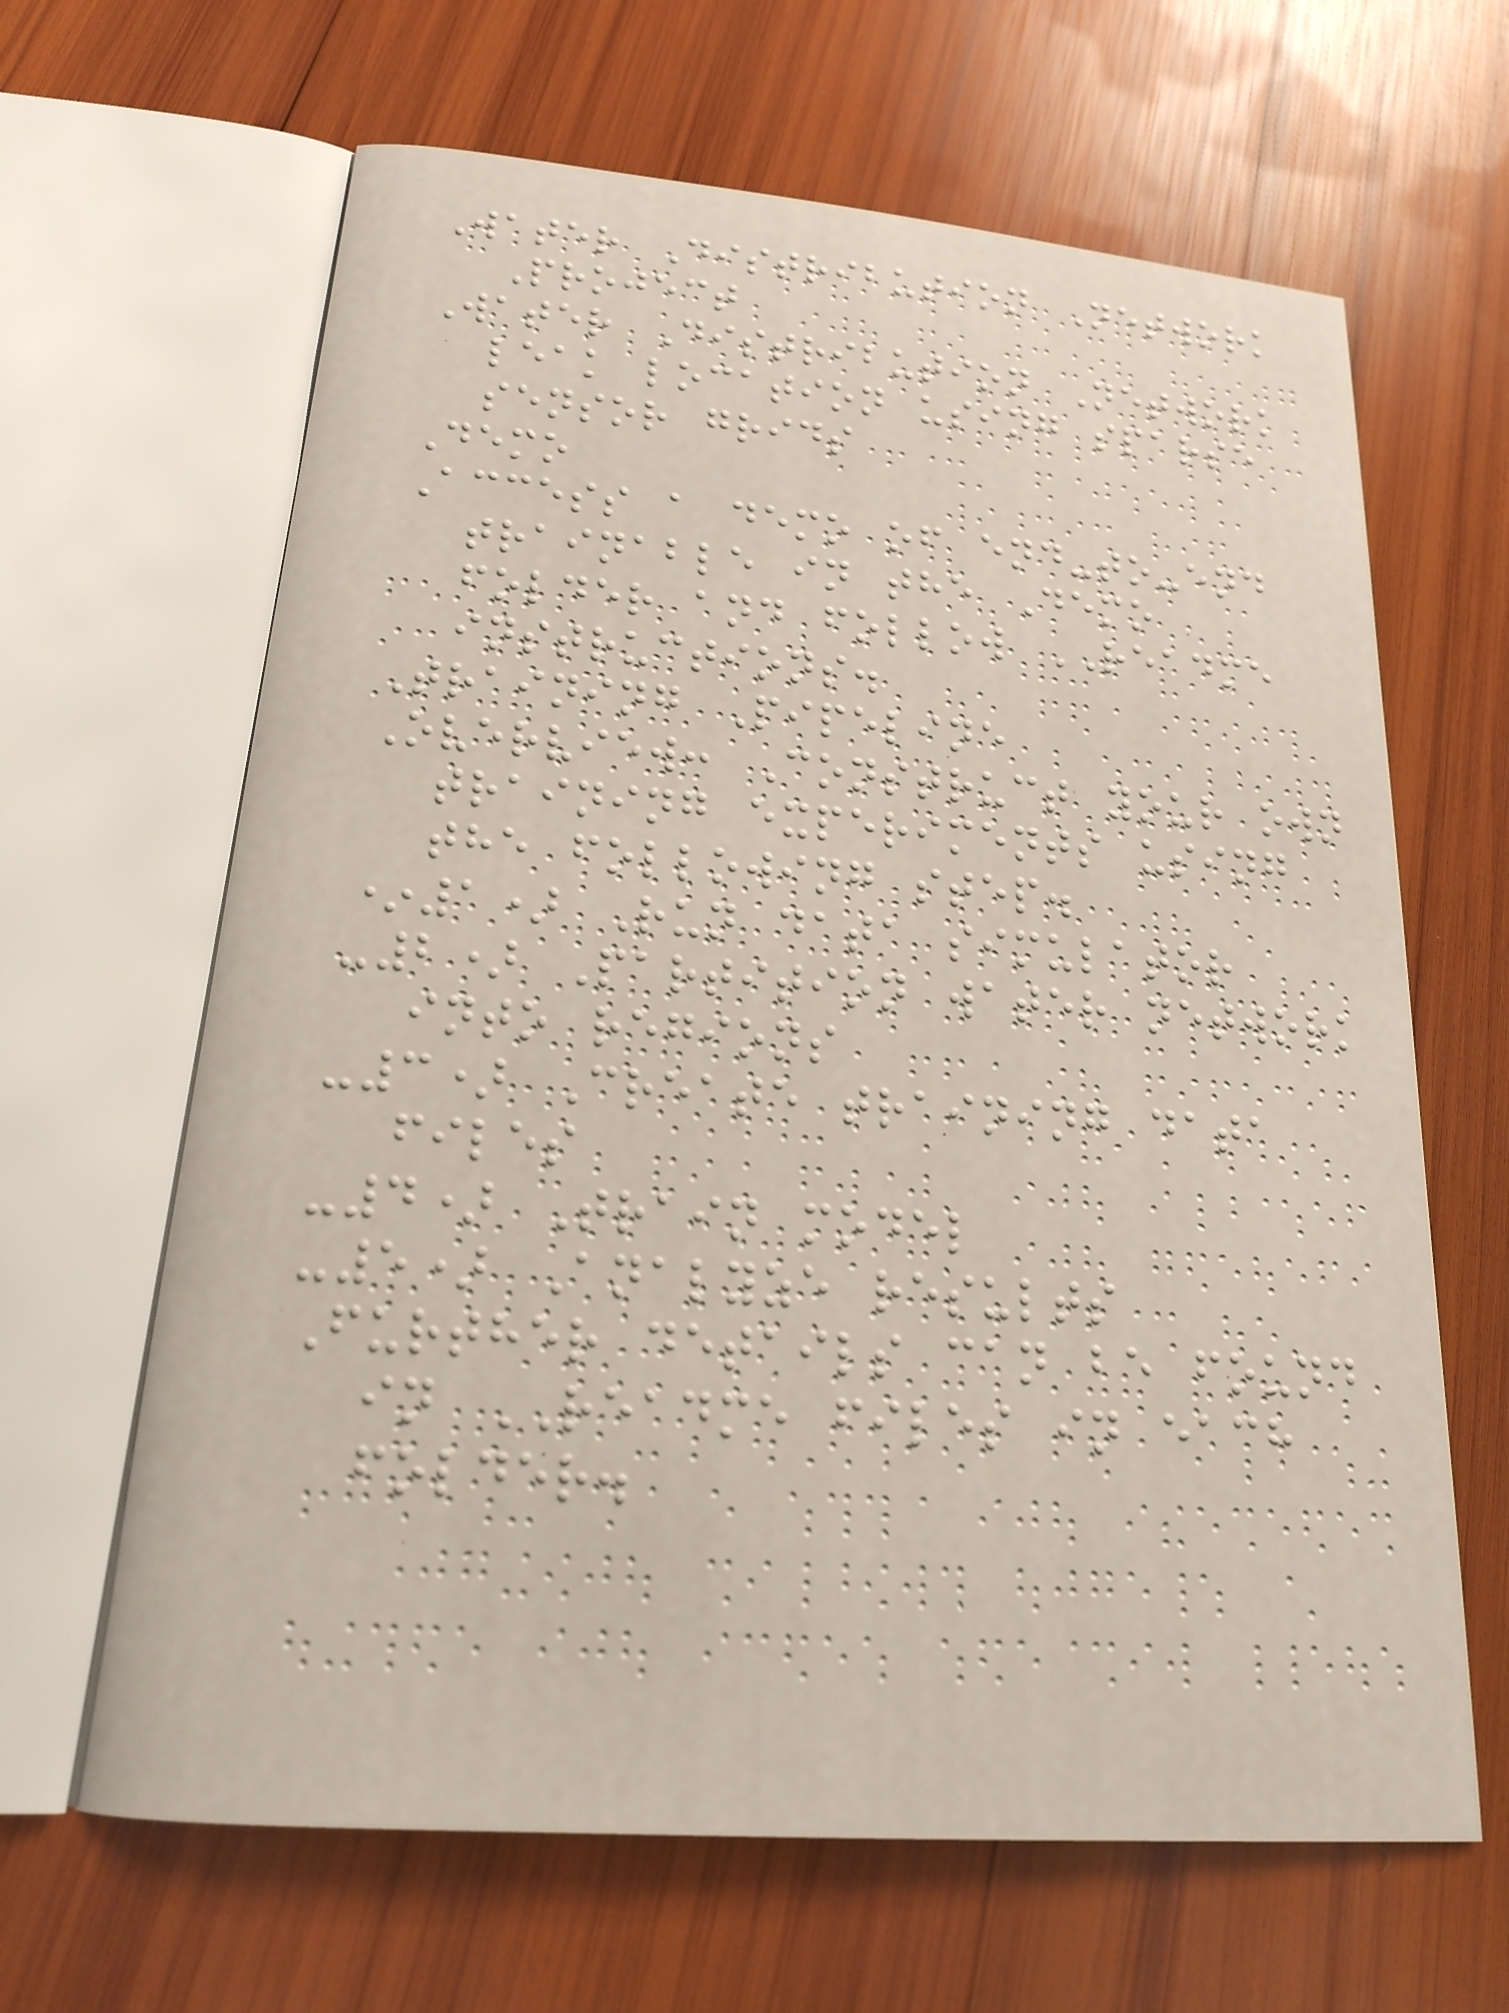Water Distribution Network
Project
Water Distribution Network
leak location using sparse
sensor grids
Demo
Access a demo of end-to-end
trainable in the Demo
folder and follow README
instructions.
Training Pipeline
Overview: Construct your own
training experiments using
the following step.
*1) Run data simulator
-2) Partition water network
into regions
-3) Create training data
files
-4) Train model
-5) Analyze results
Further details can be found
in README files in each
folder.
